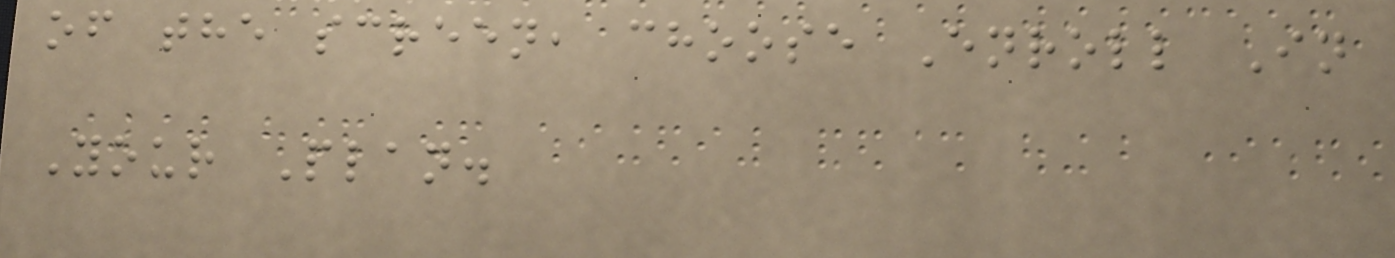of the screen, choose Enroll In
Your Plan.
